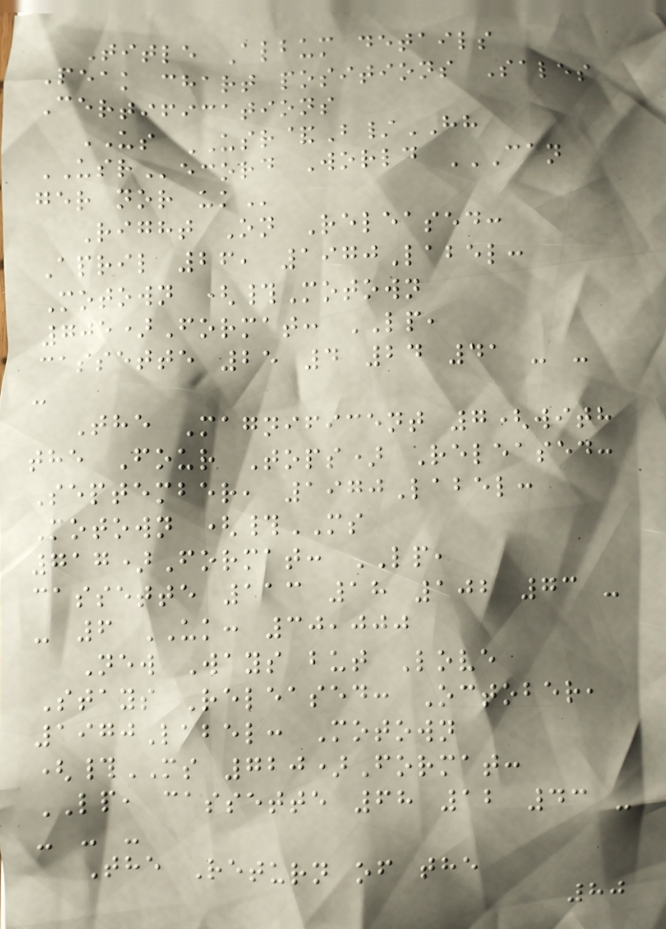Title Album details
Peak chart positions Sales
Certifications
US USR&B/HH
USRecord World CAN
GER NOR UK
Right On Released:
April 26, 1970Label:
Motown (#Motown
705)Format: LP,
cassette 25 4 24 41 - -
-
The Magnificent 7(with
the Four Tops) Released:
September, 1970Label:
Motown (#MS
717)Format: LP,
cassette 113 18 102 73 -
- 6 UK: 30,000
New Ways but Love
Stays Released: October,
1970Label: Motown
(#MS 720)Format:
LP, cassette 68 12 43 -
- - -
The Return of the
80
